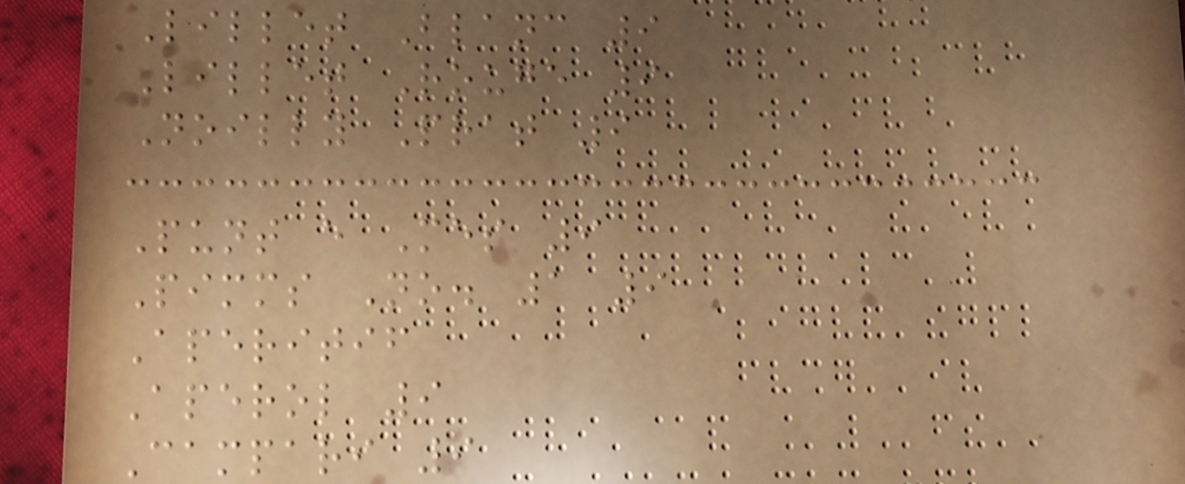Lillet Blanc 9
Lillet Rouge 9
Noilly Prat 9
Punt e Mes 9
Pimms No. 1 9
Aperitif
Aperol 9
Campari 9
